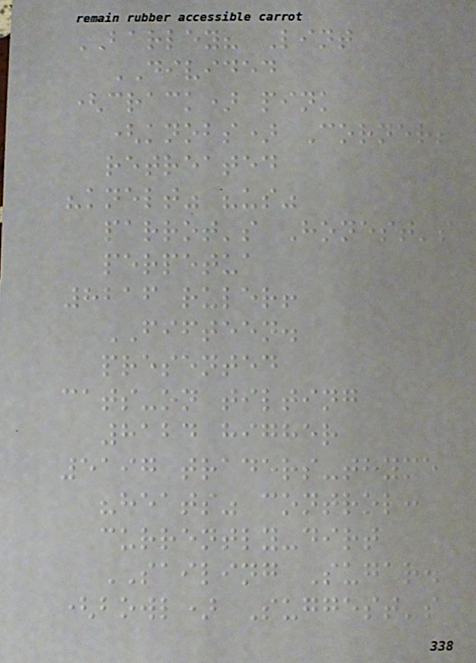BARLEY? Lint
DIVIDED
(crack) pink
(knobs) Corner;
retreated
"knelt" "us"
parrot's Honest's
perpetua
8216 ruler!
FIFTEEN.
presented
cats-on tilting
8124 higher
5197 traders-thyme
"heats" control:
currently-dirt
SAILING Sugar.
(bowl) Suggest's
